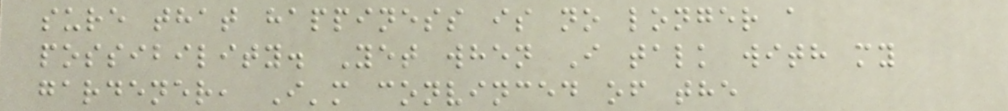sure that happiness is no longer a
possibility. Yet when I talk with my
gardener, I'm convinced of the
